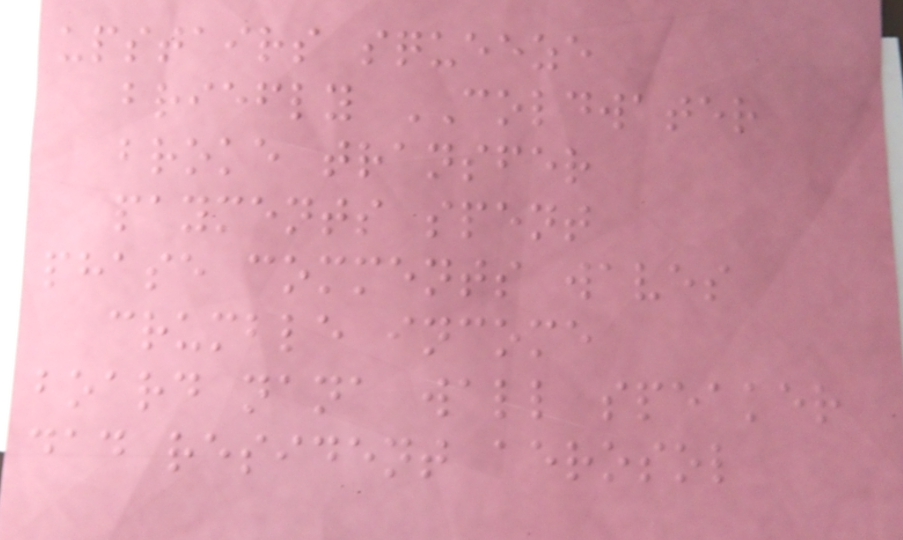upstairs squeeze
briefly COLDWATER
broke transfer
payments spent
phase comments waves
crumble income
board nana wall speaker
dad resident aerosol
